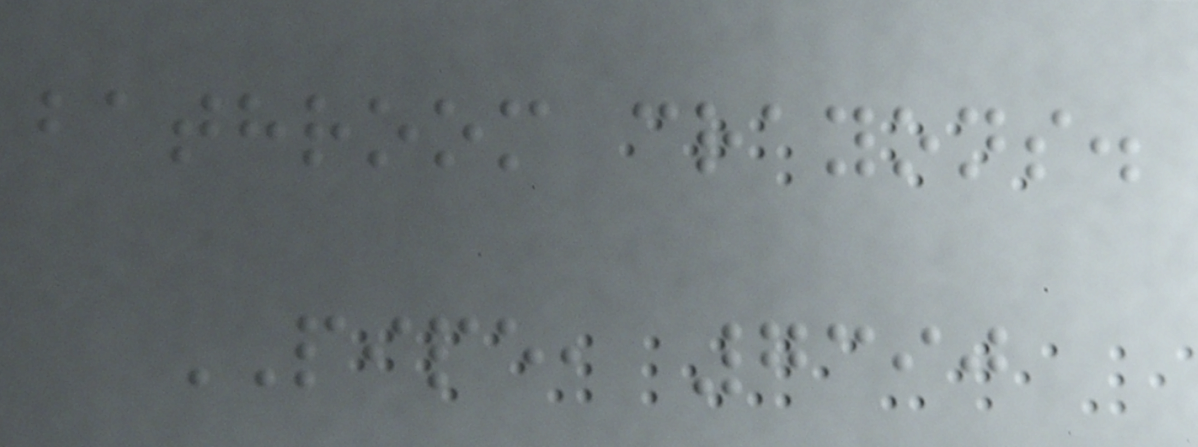bathroom crayons.
PIPE, 7390
